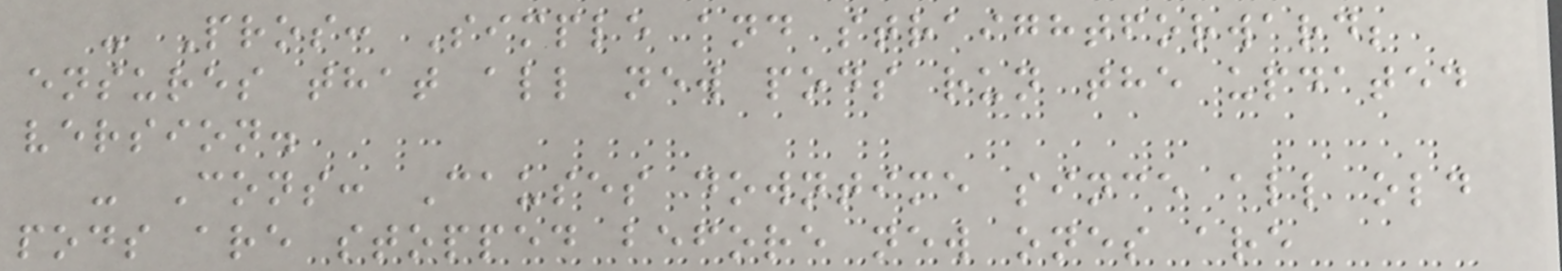- Pros: Simple and straightforward;
ensures that all new pods run the updated
version.
- Cons: Causes downtime since all old
pods are stopped before new ones are
